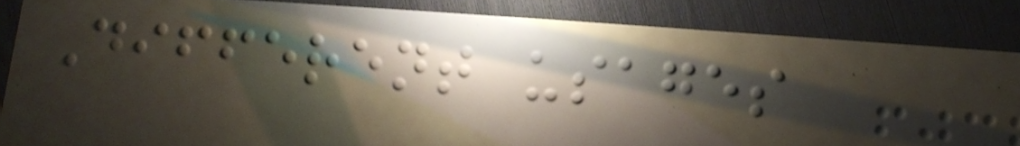Different usages
